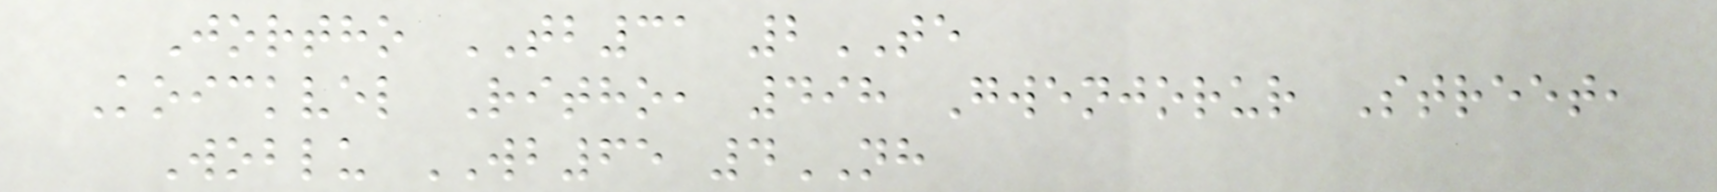Jortho TB31 2TE
Koickvel Ritho, 498 Gwenjorur Street,
Woblu WB65 4NH
